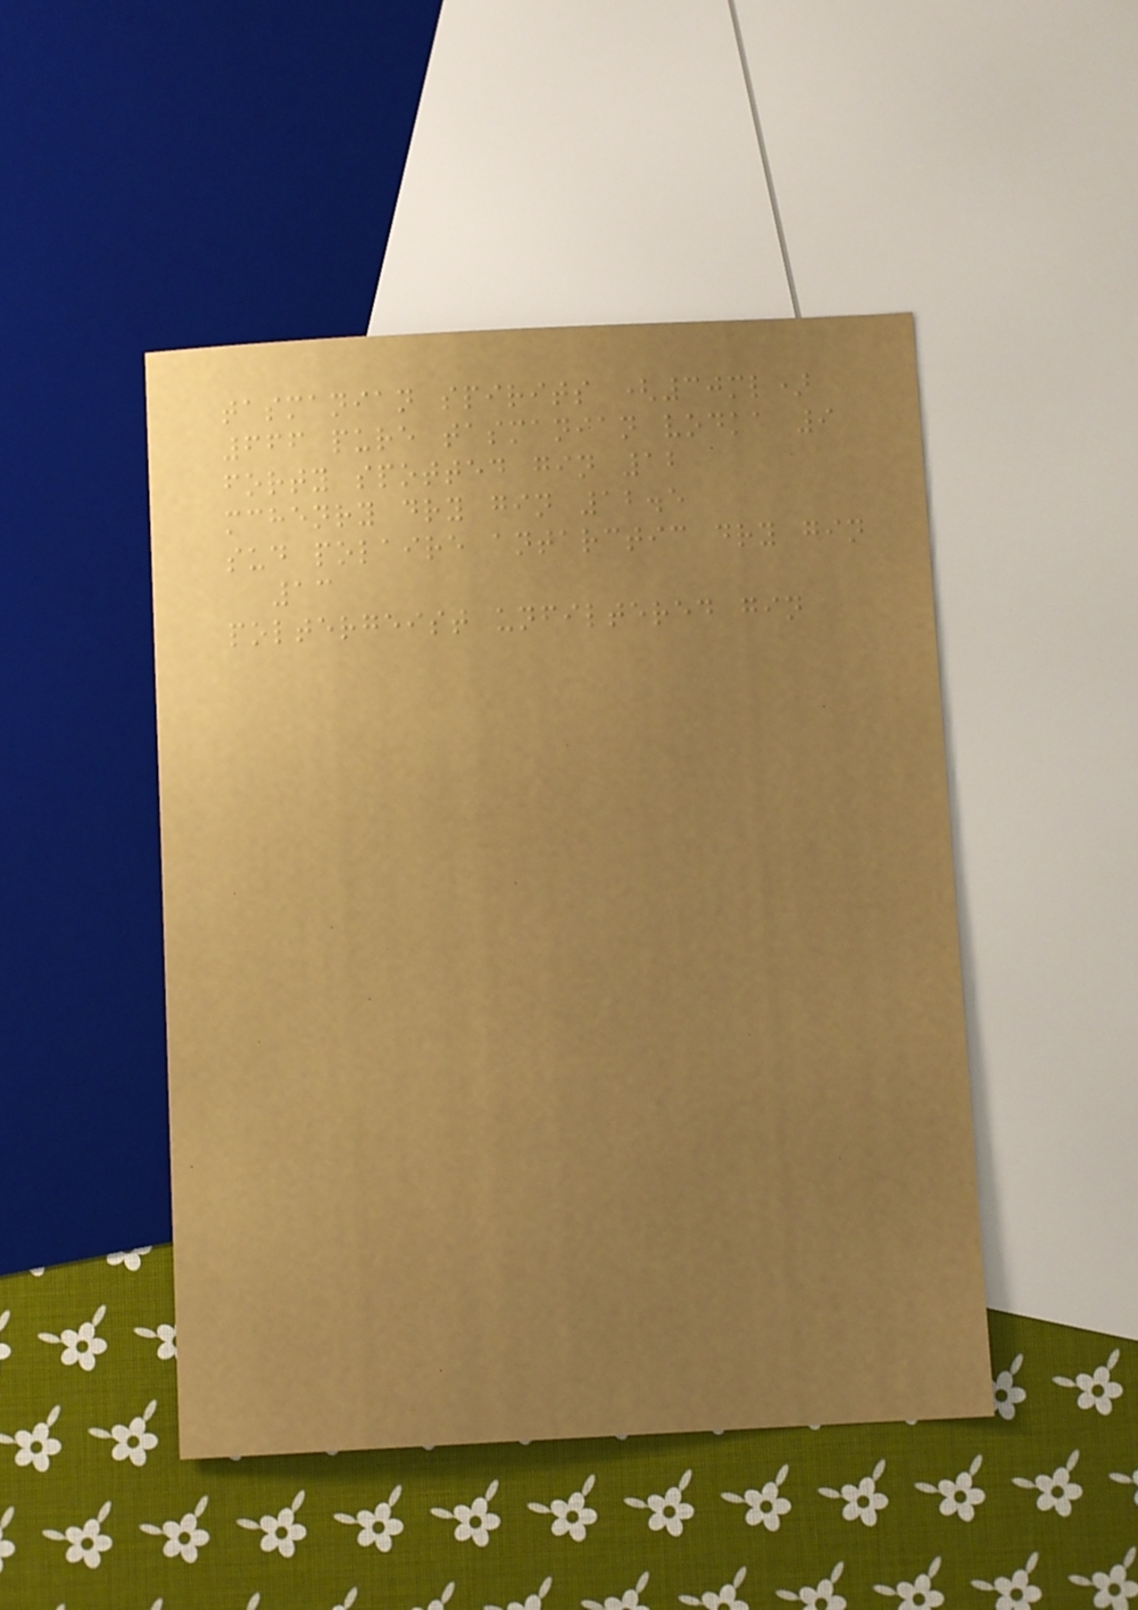tasmanian spirits (30ml)
666 pure tasmanian vodka 9
forty spotted gin 12
mchenry dry gin 12.5
sud polaire antarctic dry gin
13
poltergeist unfiltered gin
